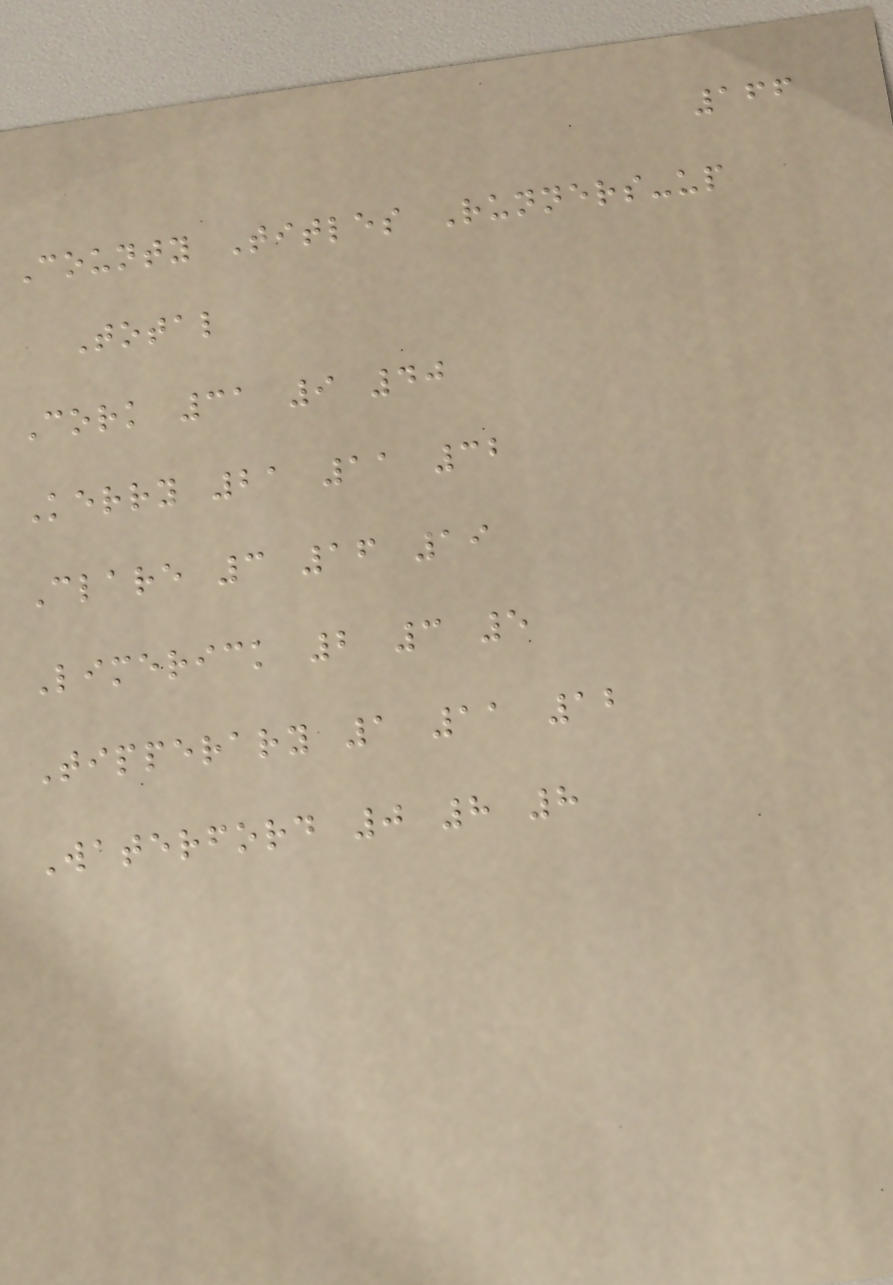166
County Titles Runners-up
Total
Cork 31 9 40
Kerry 21 11 32
Clare 3 16 19
Limerick 2 3 5
Tipperary 1 11 12
Waterford 0 8 8
